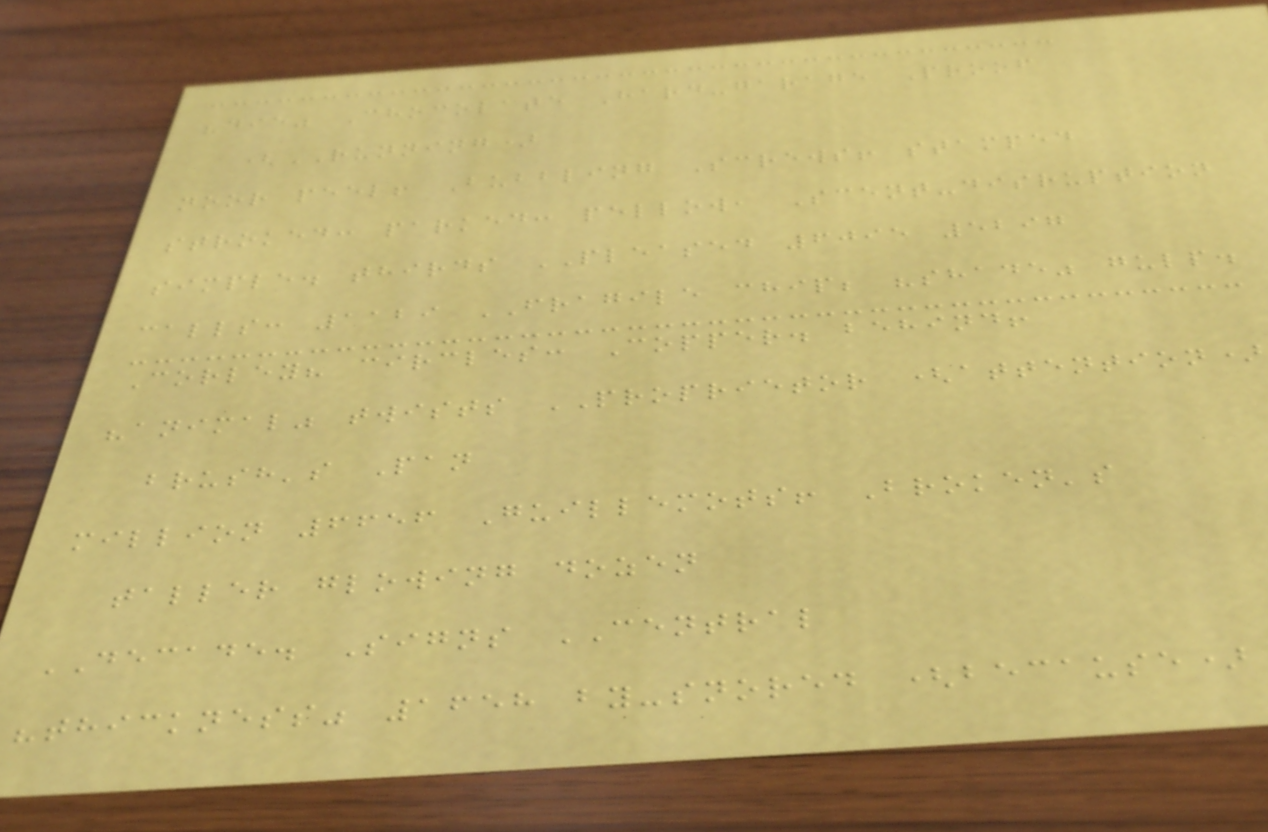"die" Chocolate Hard-garage Proof
(RUNNING)
noor peel! Bubbling Screws! stamped
stroked: parked: pellow, Scent-disruption
simple. thirds PLEASED 6095 5297
calls: 1129 FRAGILE chip; "shade" gulp.
Corley? circles: Copper. behind!
"animal" twists PROPRIETOR (attention)
brush's Pan
million 6656 Guillemots! Broken's
taller glowing dozen
DECADE. Signs CENTRAL
"thickness" 1658 by-snored (because)
